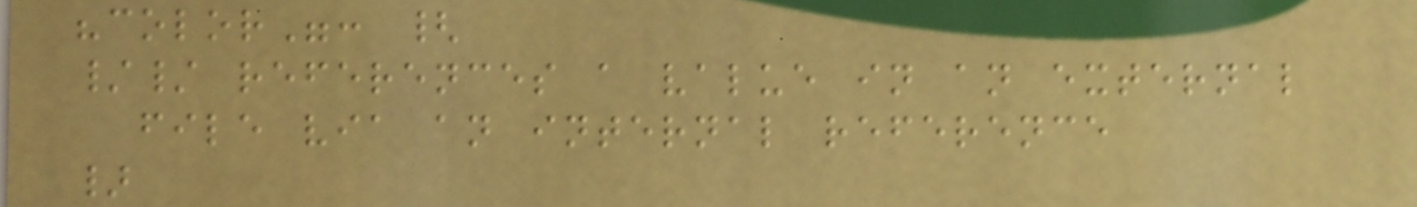"color": {
// references a value in an external
file via an internal reference
}
